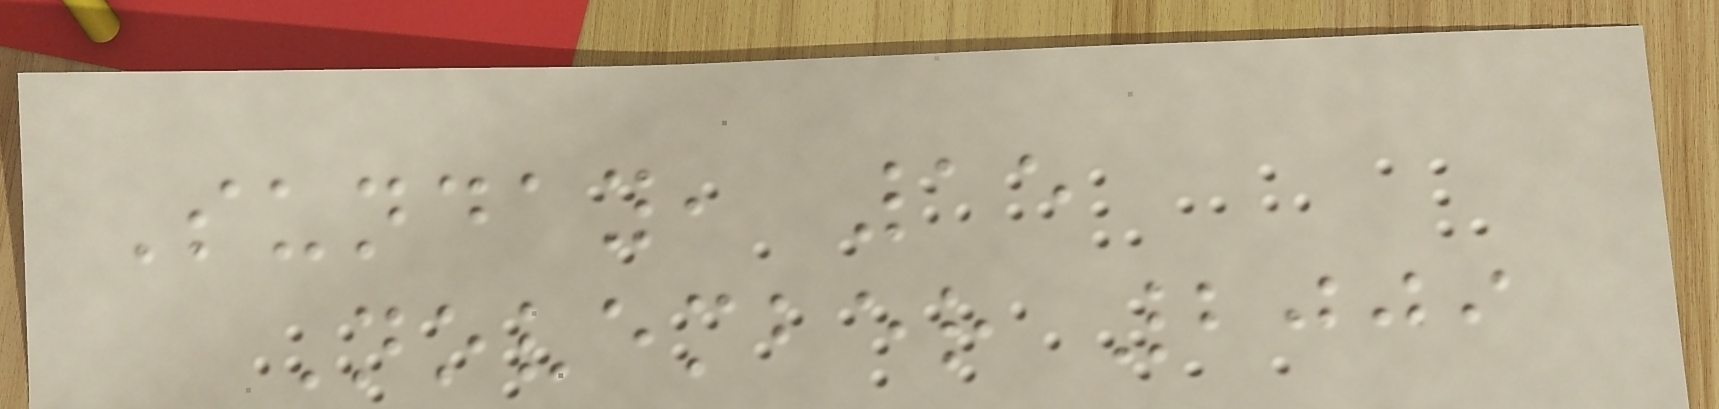Sunday, 15
November 2009
